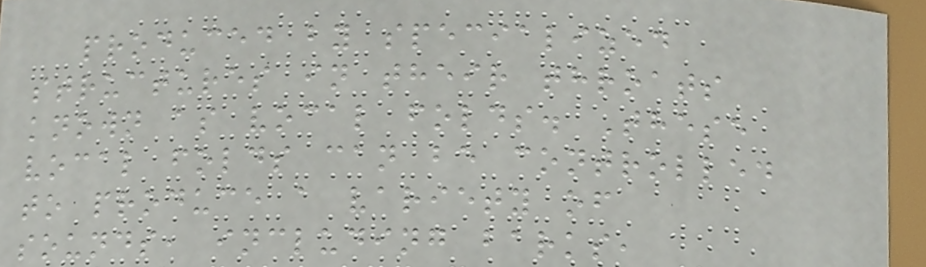produced by specialized
structures in their throats
known as vocal folds. These
vocal folds can be controlled
to produce a variety of
sounds, including barks,
